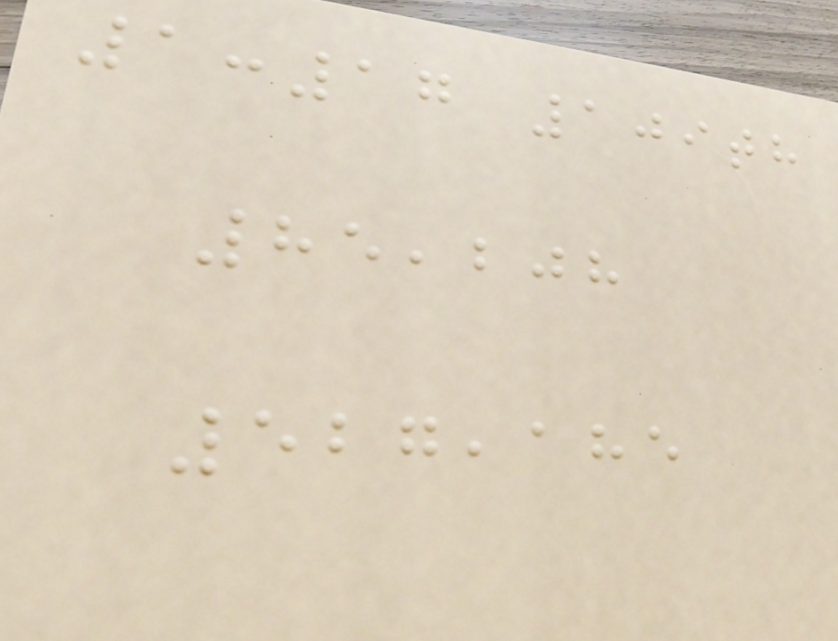1:17 109th
85,208
527,185
